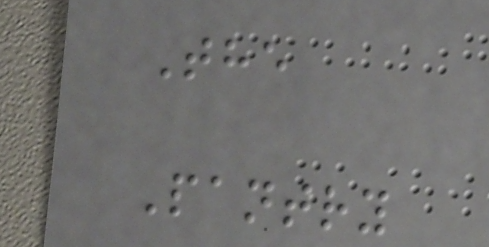The
Pantry
